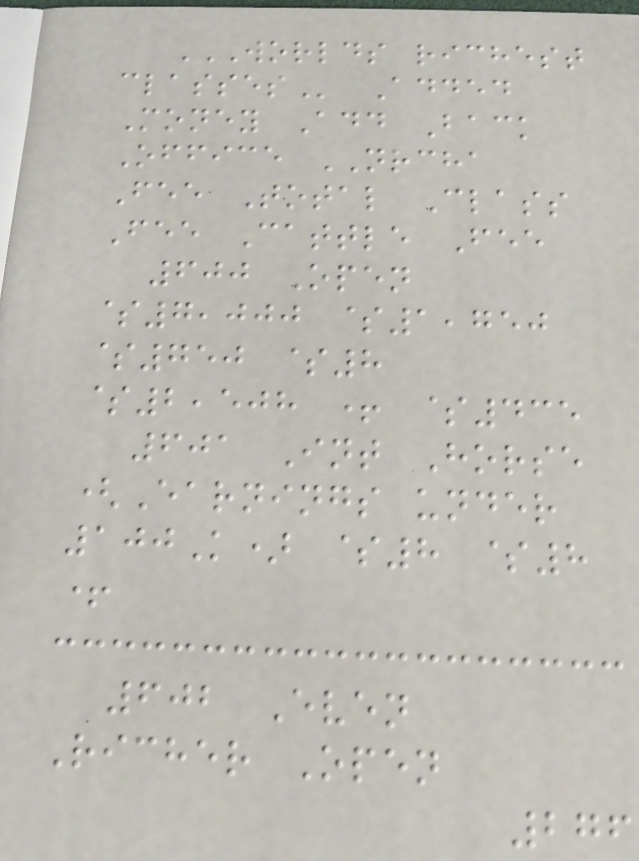WORLDS RICHEST
CLASSES Added
Money Add Back
Office NRCHA
Fee Total Class
Fee Cattle Fee
600 Open
$7,000 $1,750
$750 $8
$2,508 + $435
601 Int Horse
(Earnings under
100K) $8 $8
+
602 Even
Richer Open
276
